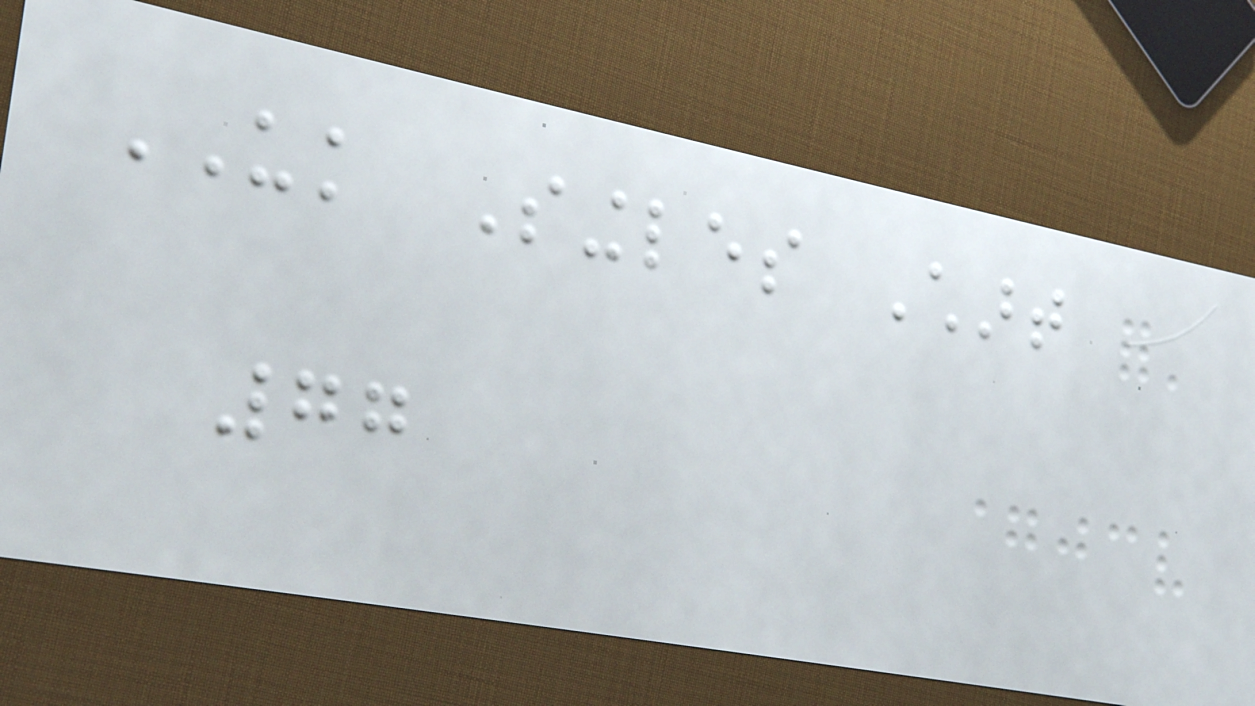UK Singles Chart
77
